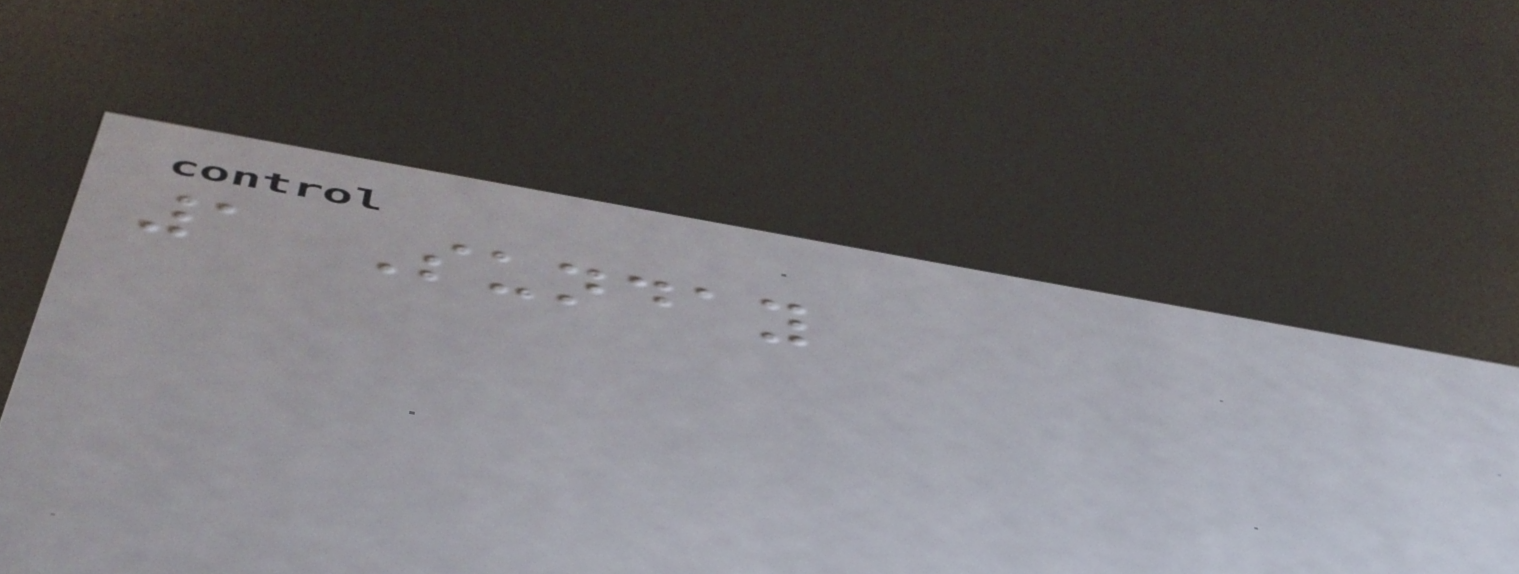1 Sunday
